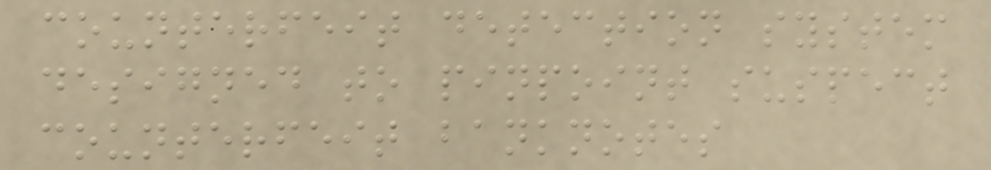counterfeit detection system
designed to pinpoint suspect
counterfeit banknotes
